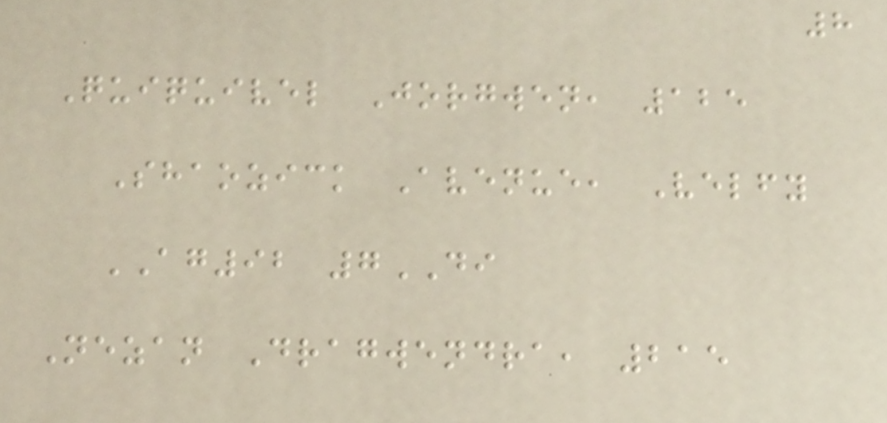8
Quiquivel Jorgwen, 125
Shaozick Avenue, Velfy
AG92 7DI
Nezan Dragwendra, 215
